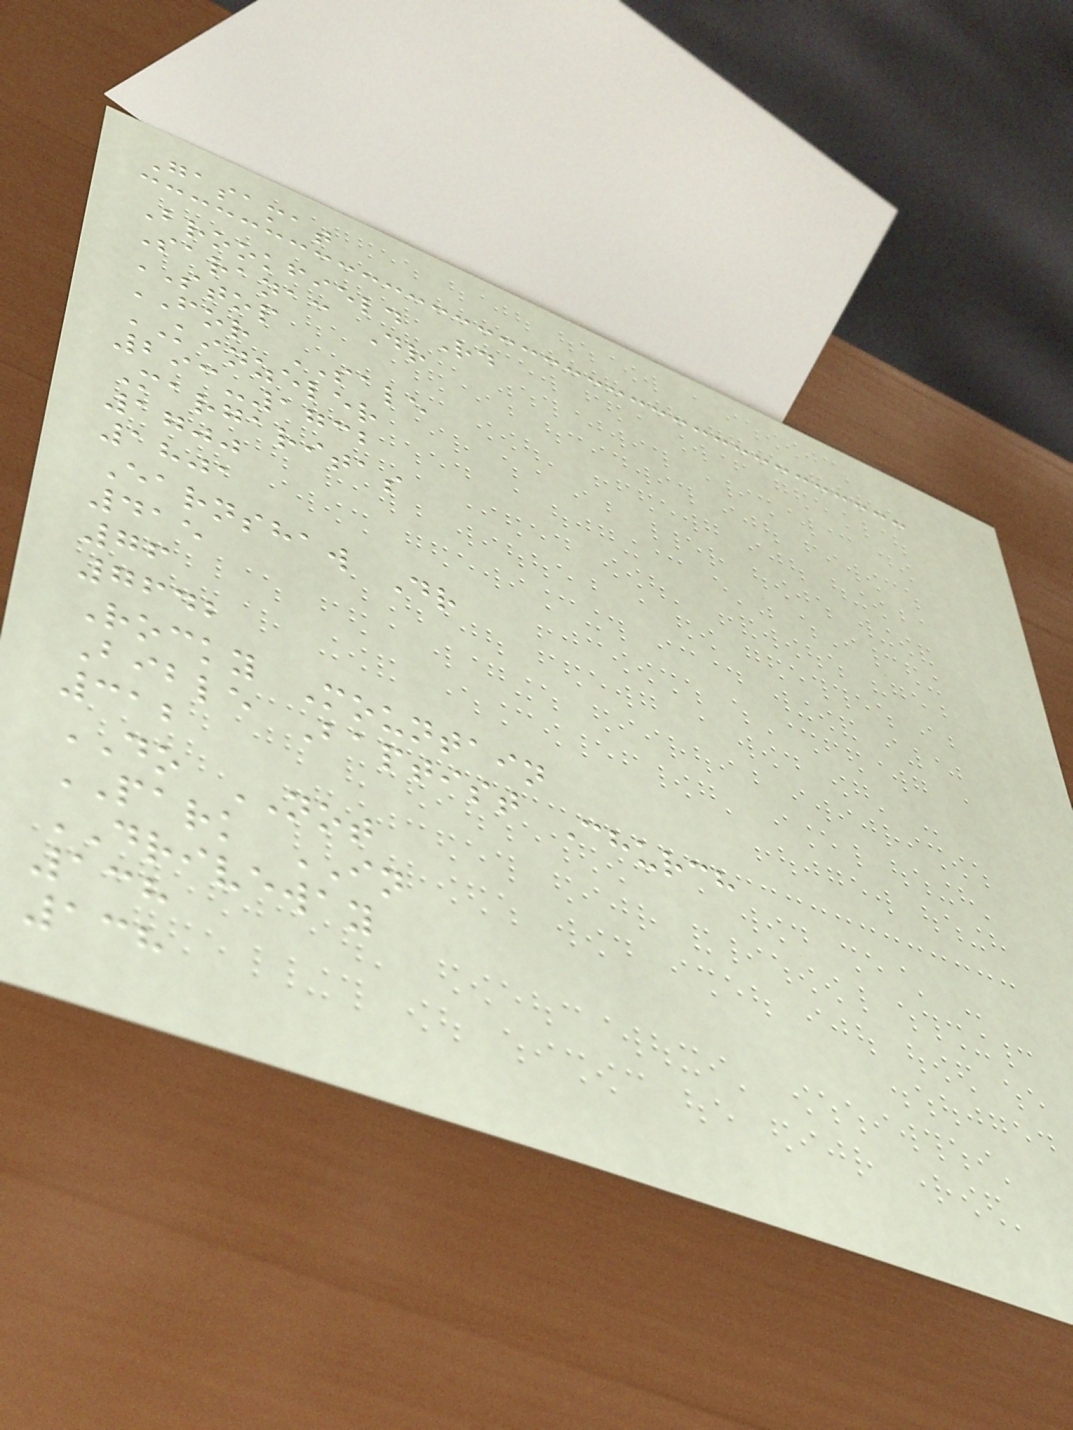Gasamat
Brookfield Rd
Saranac Dr
STOP
FOR SALE
KINZELER
293-1732
Margaritas
1700
1801
Earnshaw Dr
415
76
7642
Rocky Mountain
Bible Baptist Church
312
DO NOT
PARK IN
DRIVEWAY
138
138
